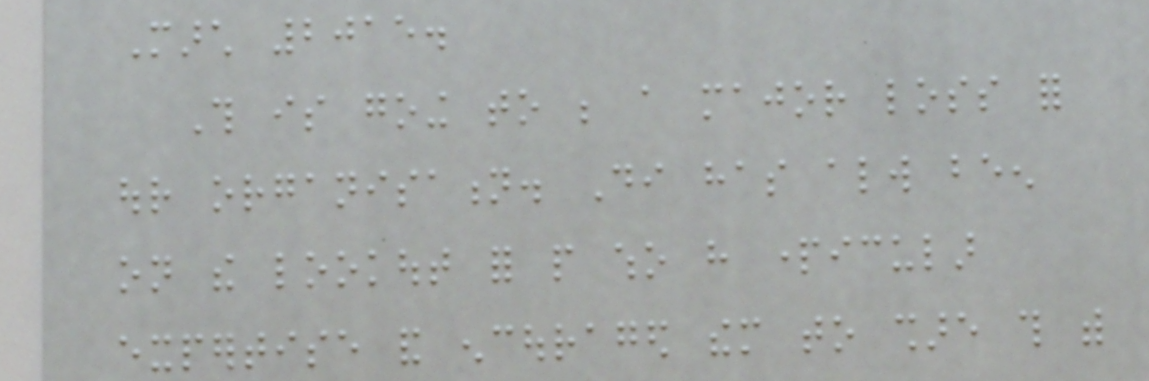March 2015.
This is going to be a major loss for
our organisation. Di has always been
on the lookout for people who have particular
expertise and encouraged them to share this with
